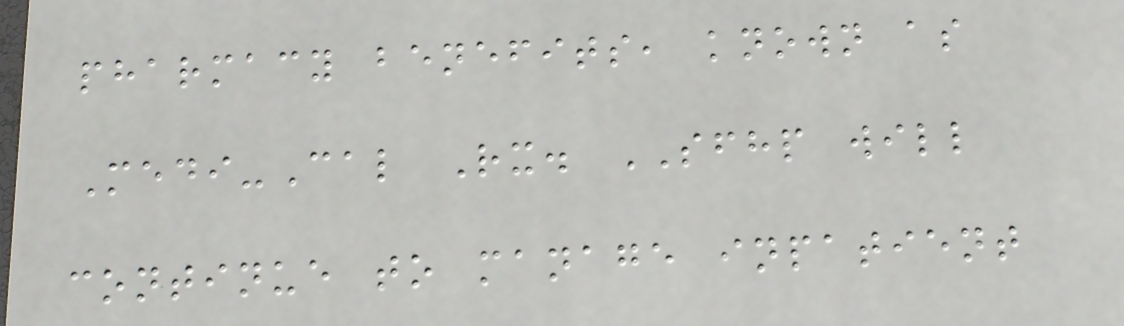pharmacy benefits, known as
Medi-Cal Rx. SFHP will
continue to manage inpatient
